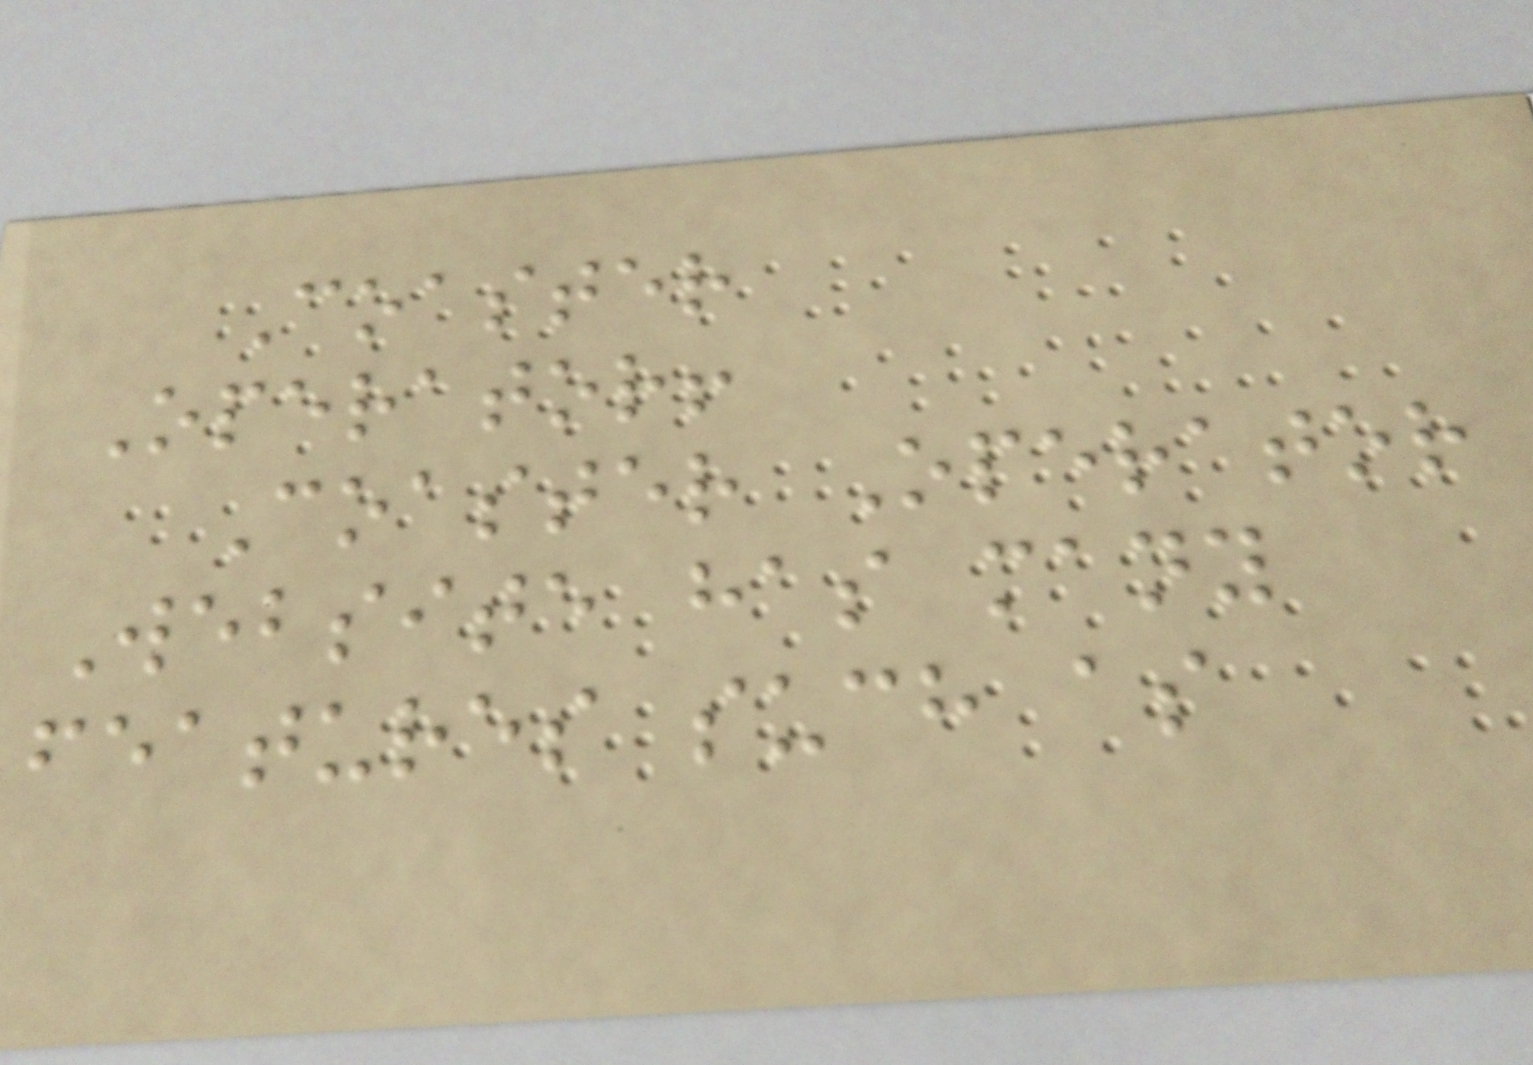Coaster
Operator!
Coaster Operator
Website has many
features such as
